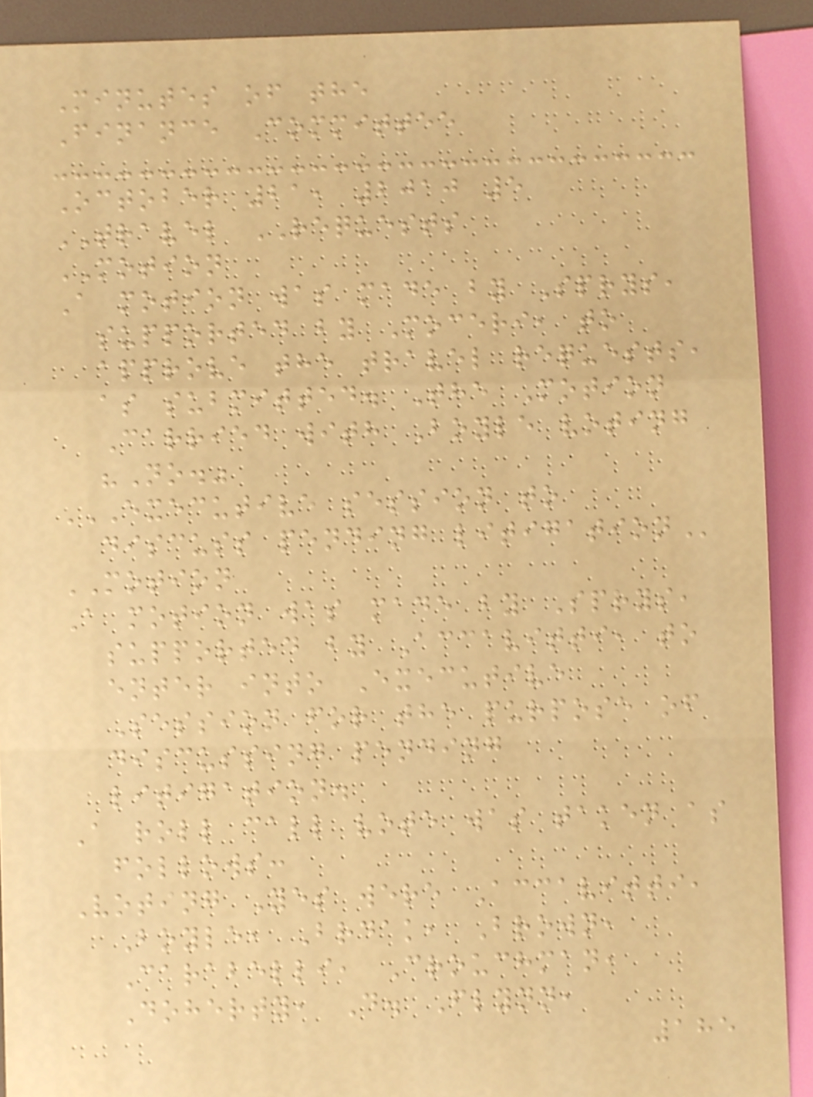Minutes of the
Finance Committee
October 21, 2010 5
TRAVEL REQUESTS
MOTION
A motion was made by Sprys,
supported by Moceri, to
approve the travel requests,
as submitted. The Motion
Carried with Boyle voting
"No."
EXECUTIVE SESSION TO
DISCUSS PENDING LITIGATION
MOTION
A motion was made by Sprys,
supported by Accavitti, to
enter into Executive
Session for the purpose of
discussing pending
litigation.
A roll call vote was taken as
follows:
Voting Yes were Accavitti,
Boyle, Brdak, Brown,
Carabelli, Crouchman,
Doherty, D. Flynn,
185
